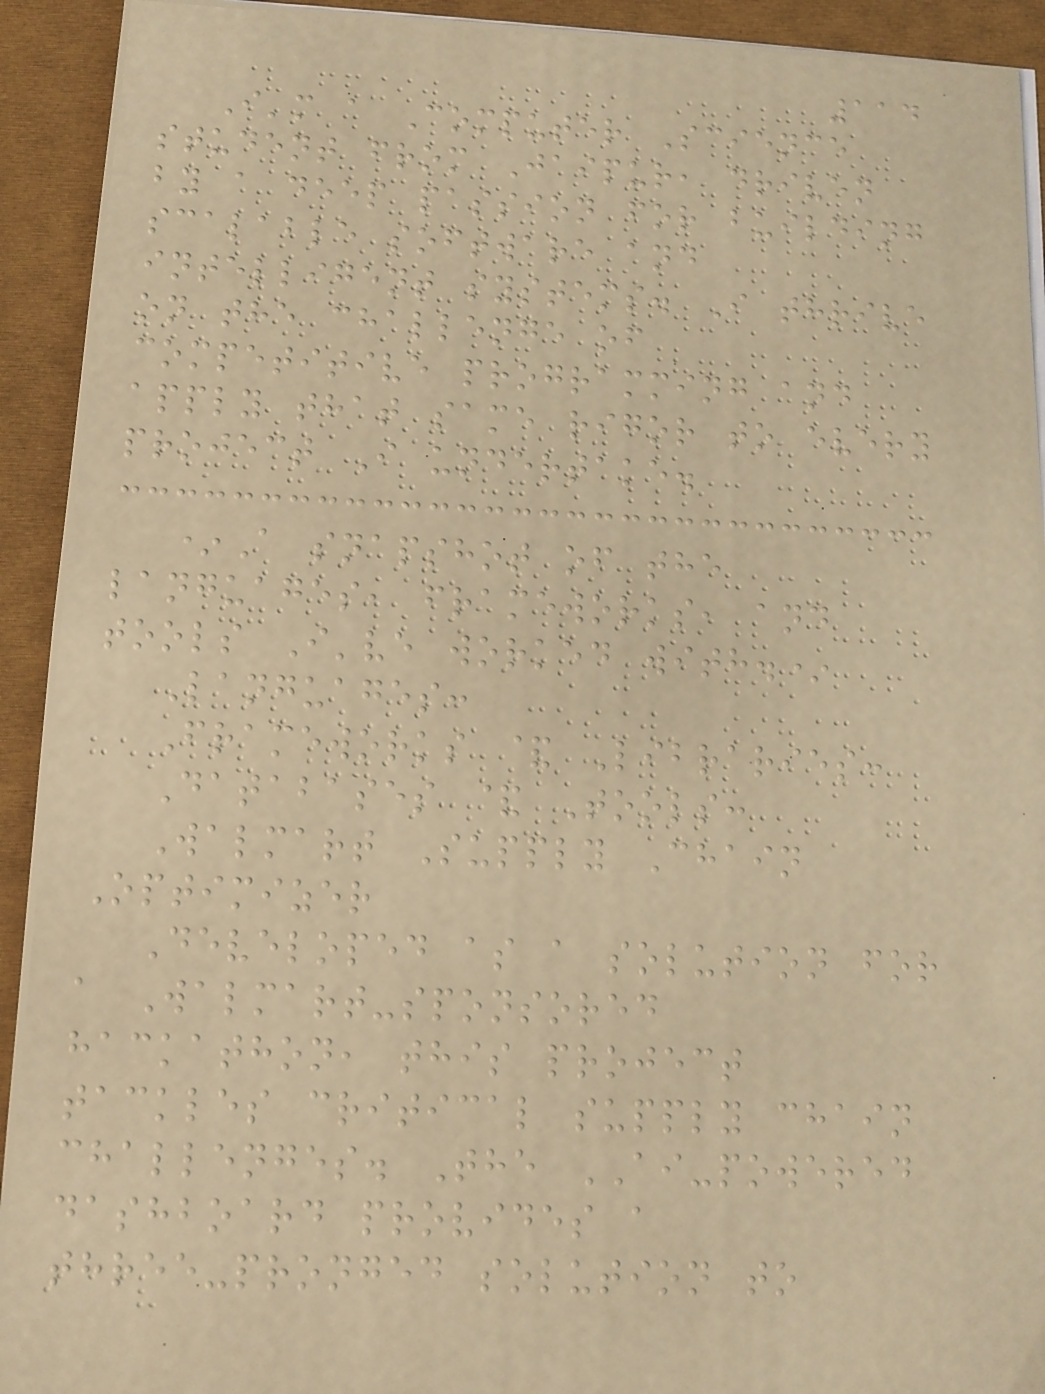114
I'm a Computer Science
student from Jaipur, driven
by a deep passion for building
scalable software and
intelligent systems. I thrive
on the challenge of
competitive programming and
apply that same rigor to every
project I undertake.
*A snapshot of the
languages, frameworks, and
tools I've worked with.*
Languages:
Frameworks & Libraries:
Databases & Tools:
Walmart Supply Chain
Optimizer
Developed as a solution for
a Walmart-sponsored
hackathon, this project
tackles critical supply chain
challenges. The AI-powered
dashboard provides a
three-pronged solution to
